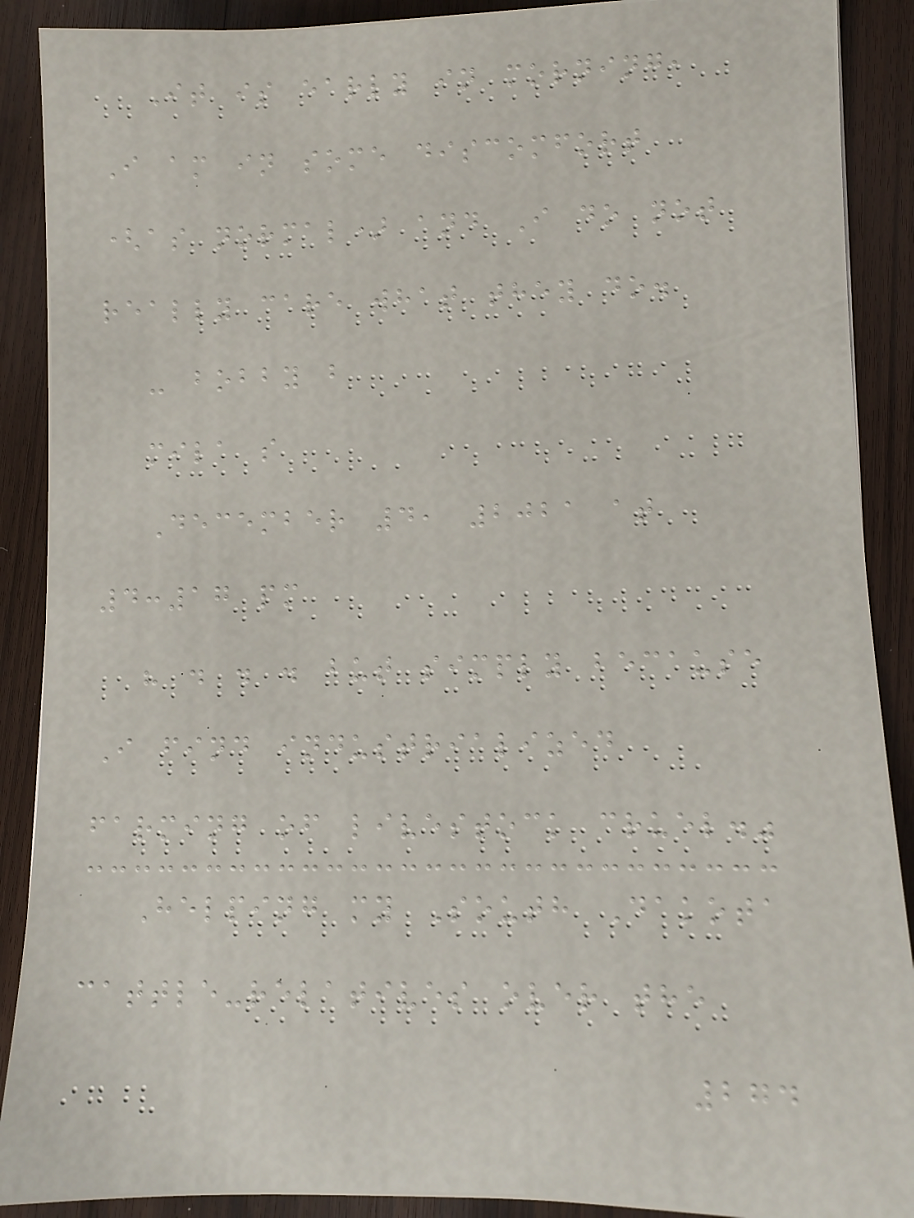It is early in morning,
I am in some discomfort
(as normal) and I do not
really care what they do.
- bobby b
mila s
December 4, 2021 at
4:17 pm
" . . . but simply because
I find industrialized
farming of livestock cruel."
Helping my South Dakota
cattle-relatives over the
274
